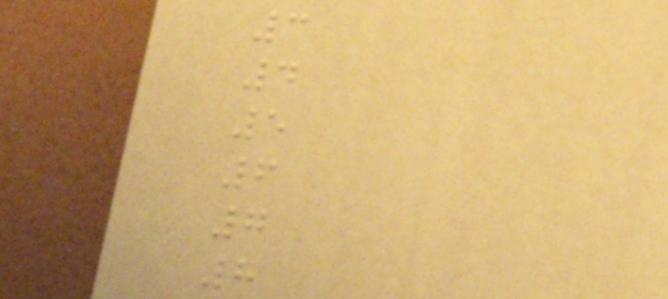3
4
5
6
7
8
